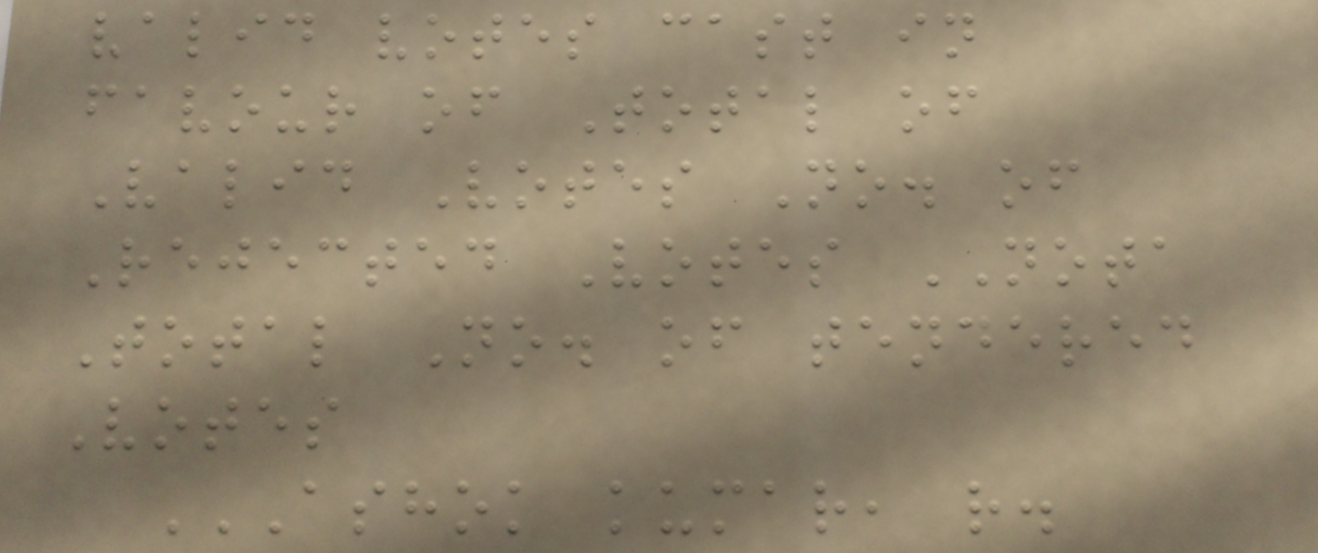valid votes cast in
favour of Total of
Valid Votes No. of
Rejected Votes NOTA
Total No. of tendered
Votes
ASHOK KUMAR, R.
